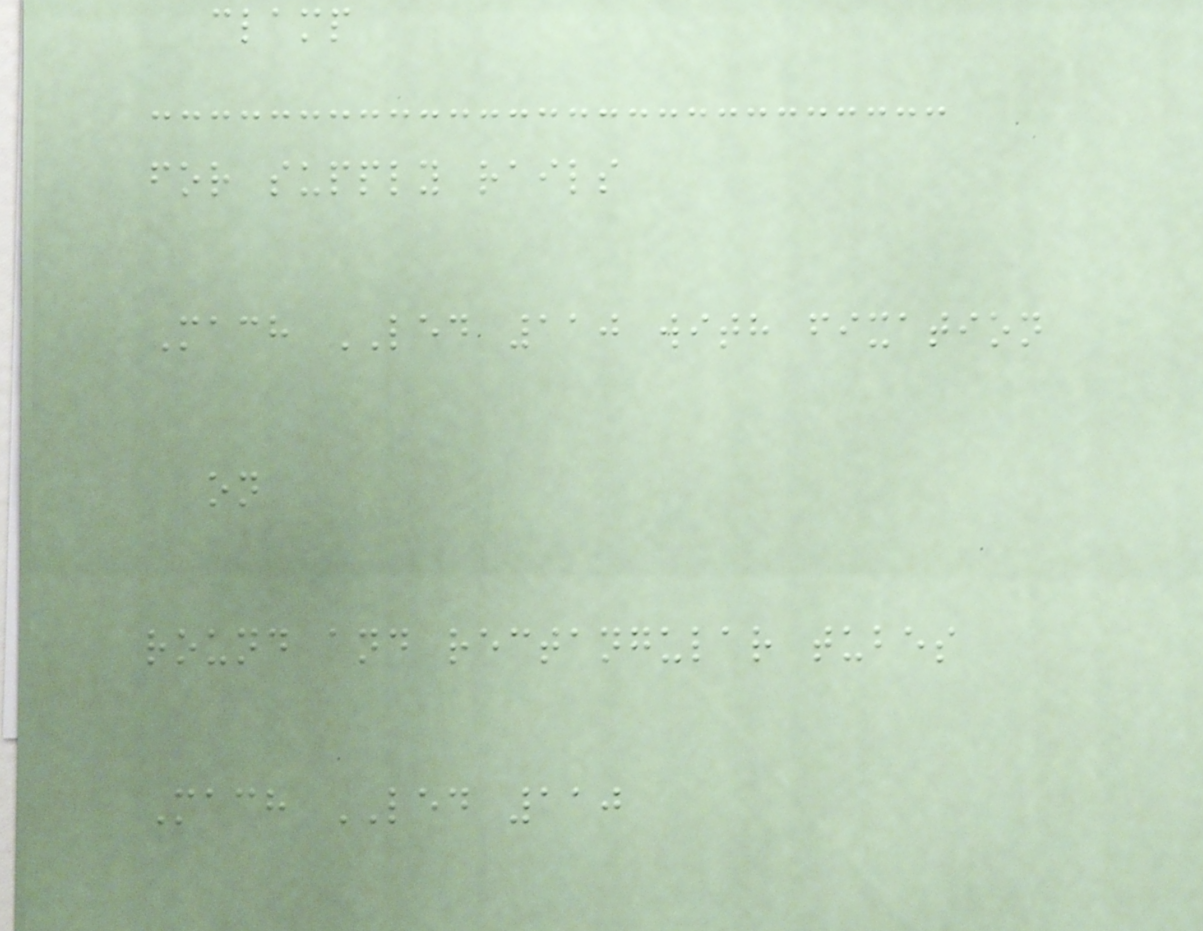clamp
for supply rails
Mach LED 110 with fixation
on
round and rectangular tubes
Mach LED 110
